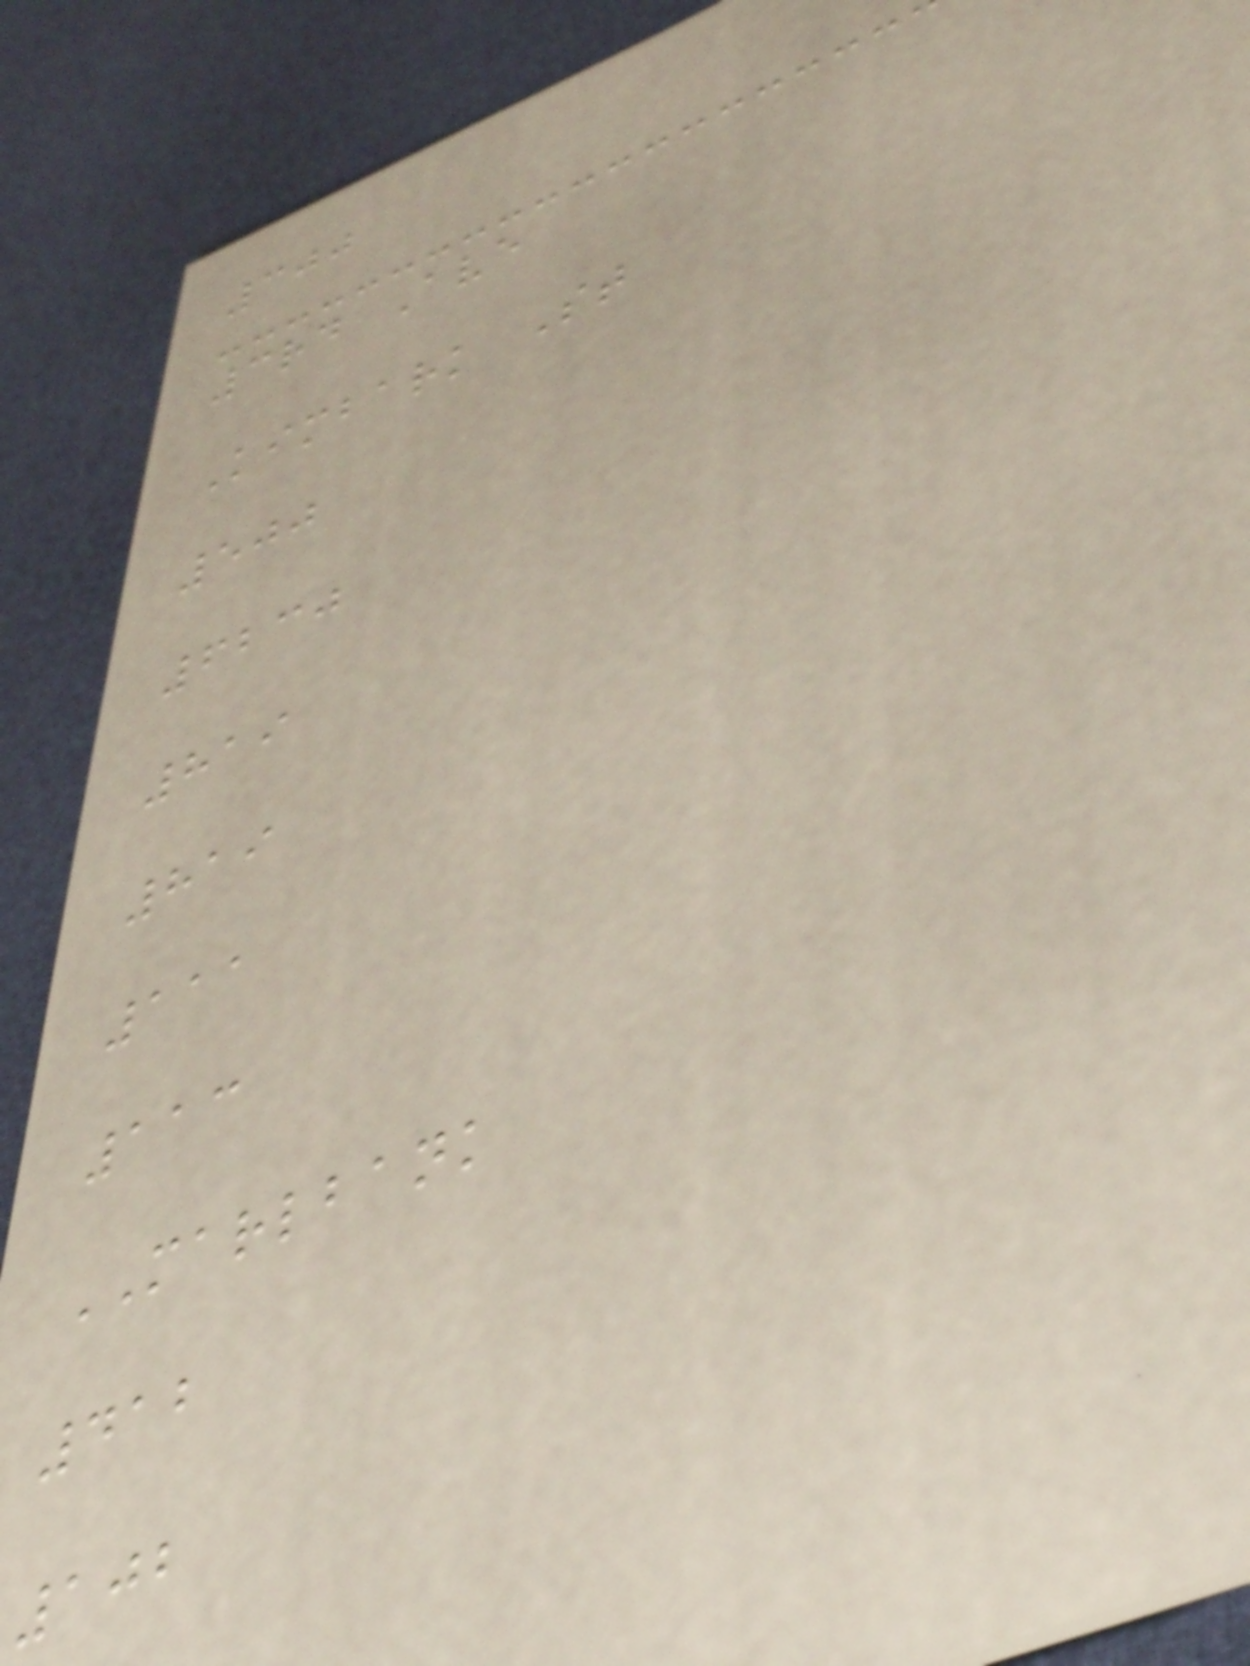300
3rd Ave
Kimbark St
500
6230
819
819
111
113
MARLBANK
412
102
